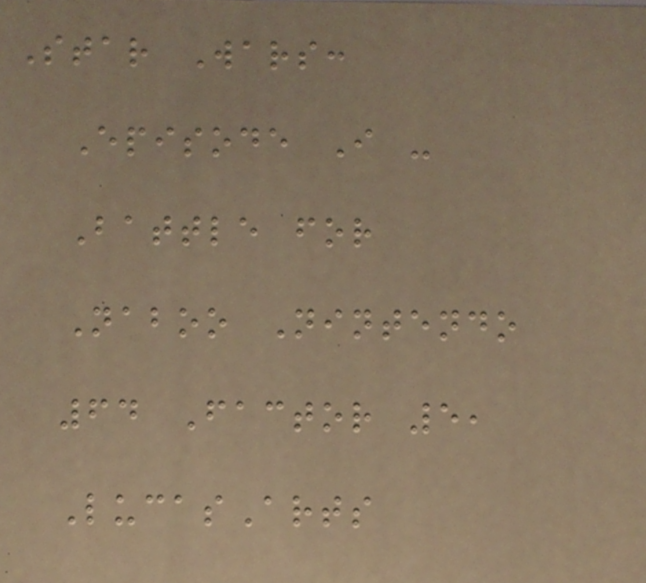Star Wars:
Episode I -
Battle for
Naboo Nintendo
64 Factor 5,
LucasArts
